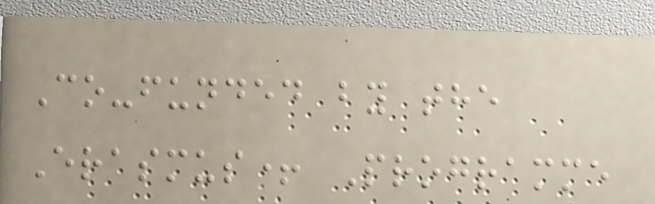Co-funded by the
Erasmus+ Programme
